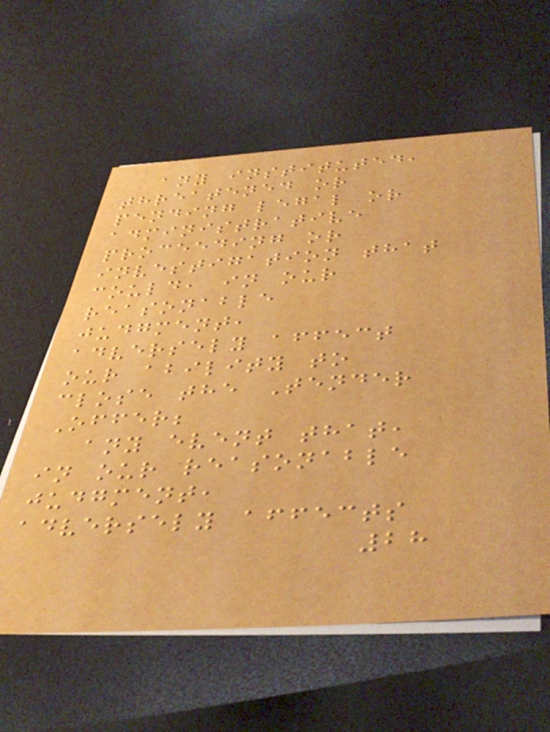any instituted,
threatened or
pending legal or
administrative
proceeding or
investigation that
could, in our
reasonable
judgment,
adversely affect
our ability to
close the Tender
Offer;
any event that,
in our reasonable
judgment,
adversely affects
28
